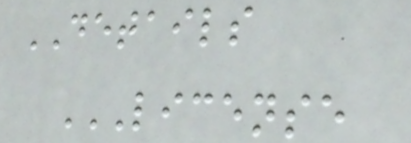DETAILS
LICENSE
